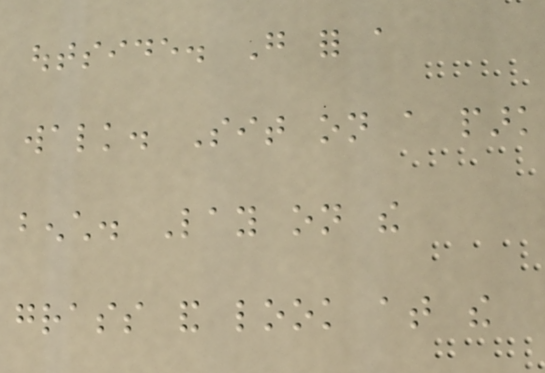outside. Go for a
walk. Sit on a park
bench. Lay on the
grass and look at the
